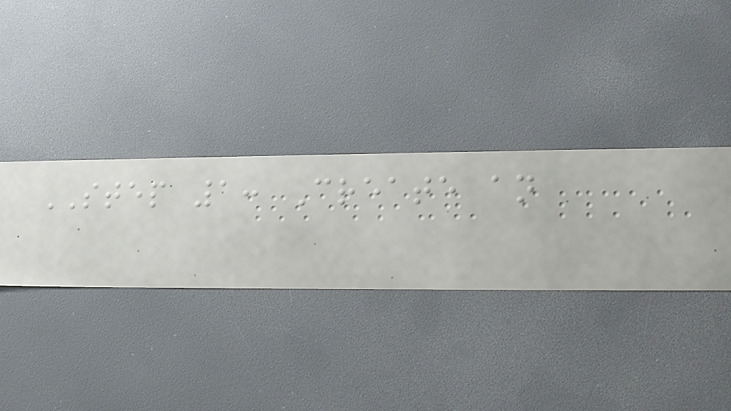STEP 1: Create an
